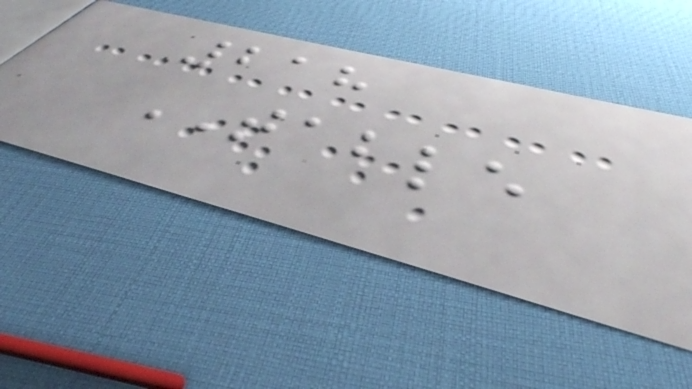218
TABLE
